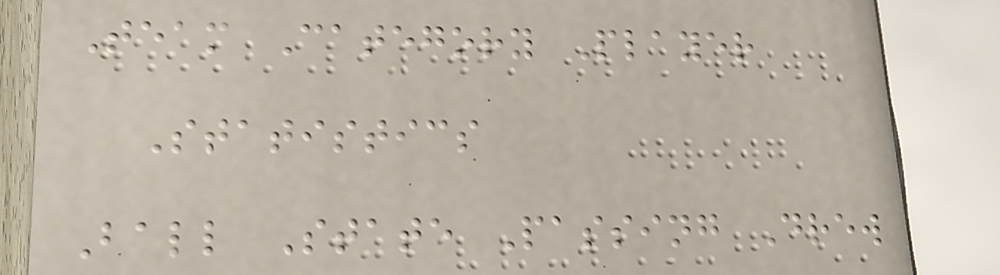Team Category Player
Statistics
Ball State Passing Drew
